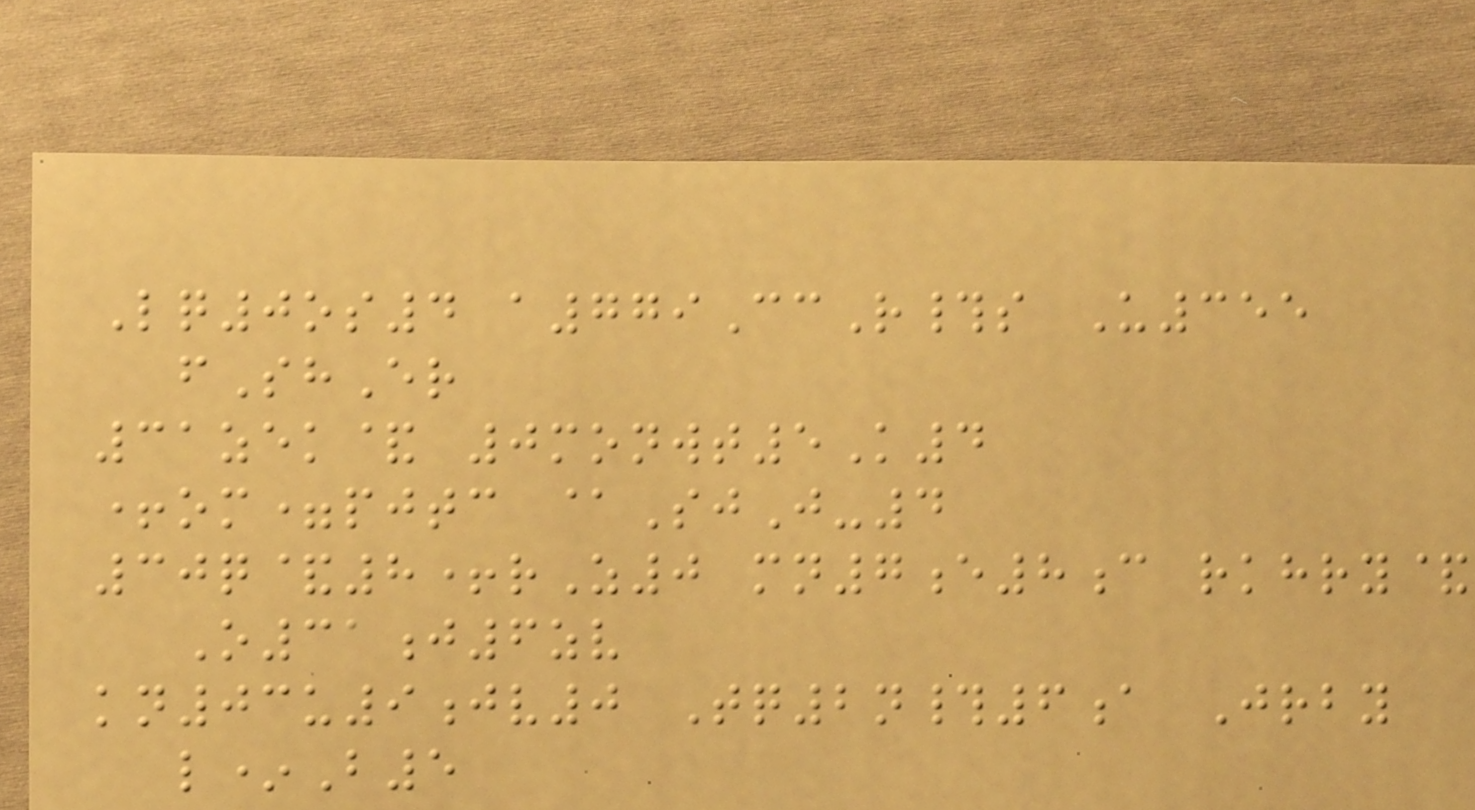Lq0os4 a779CcR#s U355
fShEr
31zek& 0monwt5K4
+om=pjtc @SjJ-4
30q&8+rZ0 mn7e8c rkhry&
O31j6zv
kn03u9jv0 Tq2n#6a Jrby
l*B5
